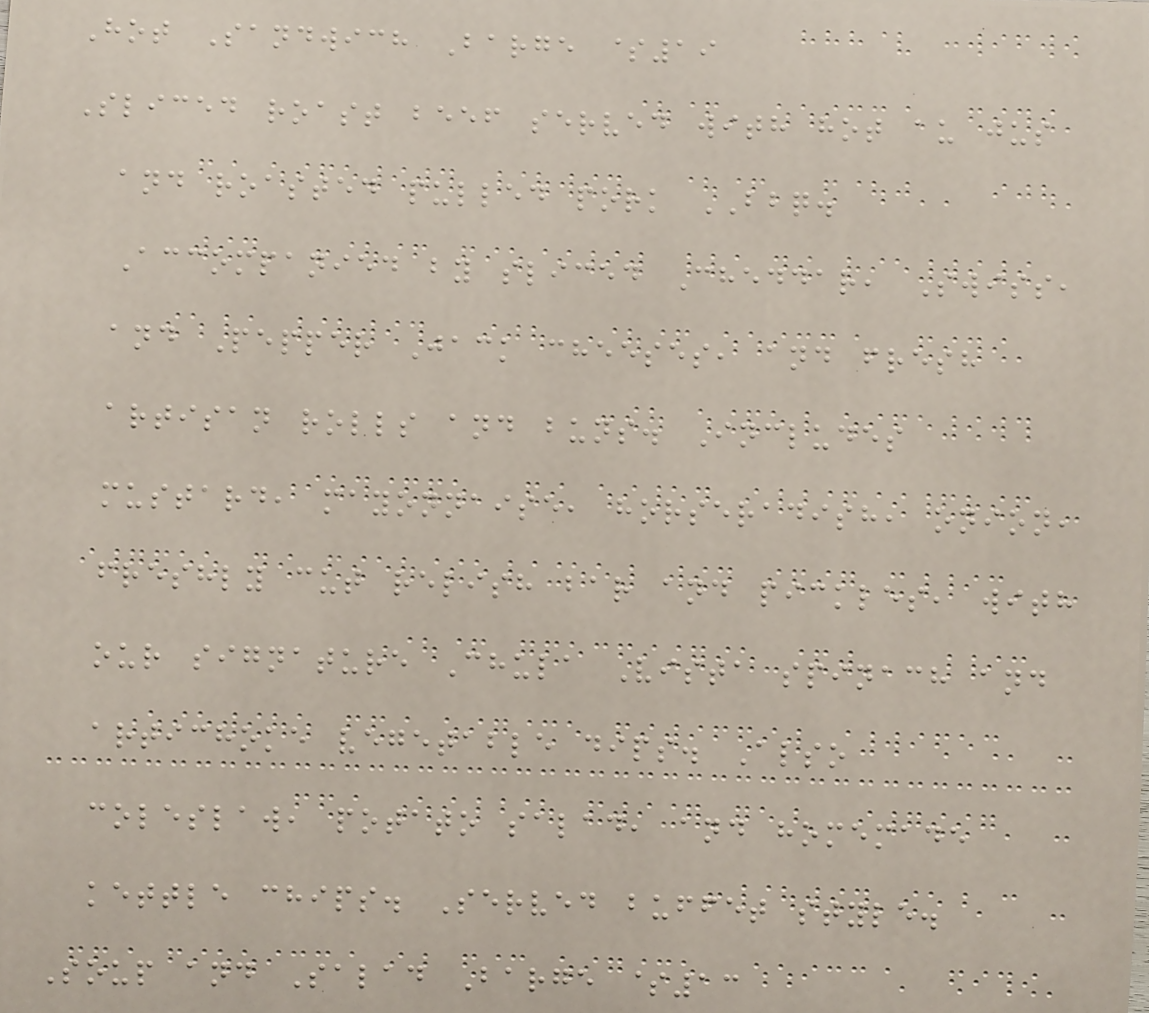Hot Sandwich Barge $19
Sliced roast beef served with hot au jus
and roasted pulled pork BBQ.
Accompanied by sliced Cheddar, Swiss,
and Pepper Jack cheeses, and fresh
artisan rolls and buns. Includes
mustard, mayonnaise, horseradish, onion,
freshly cut relish bar and pickles, with
our signature Chula Vista spinach and
artichoke vegetable dips. Also
coleslaw, potato salad, and homemade
kettle chips. Served buffet style.
Soup and Salad Barge $13
